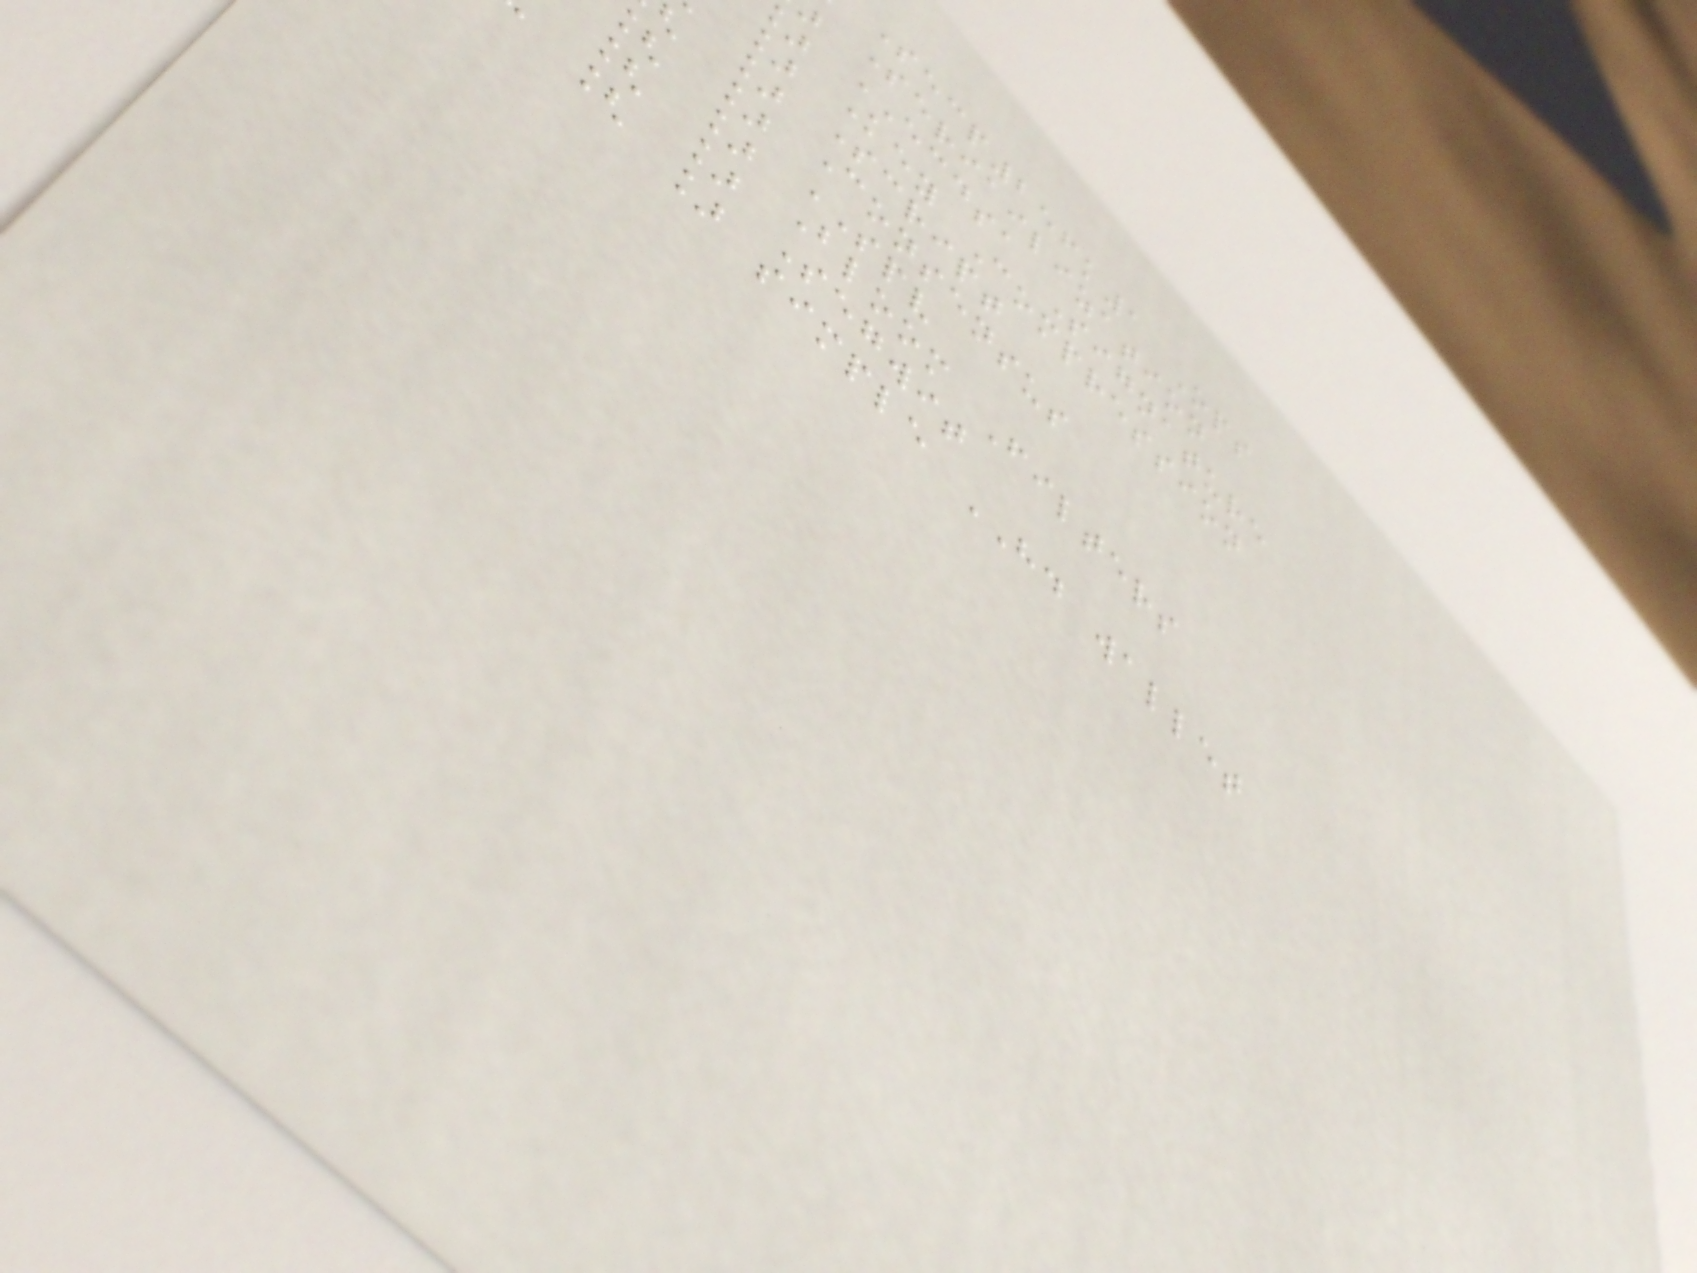Secp256k1 Ops
Seriailization
ECDSA Signature
Key Compression
] Script
] Consensus
] SPV
] Bloom Filters
[ ] Segwit
[ ] simple HD wallet
